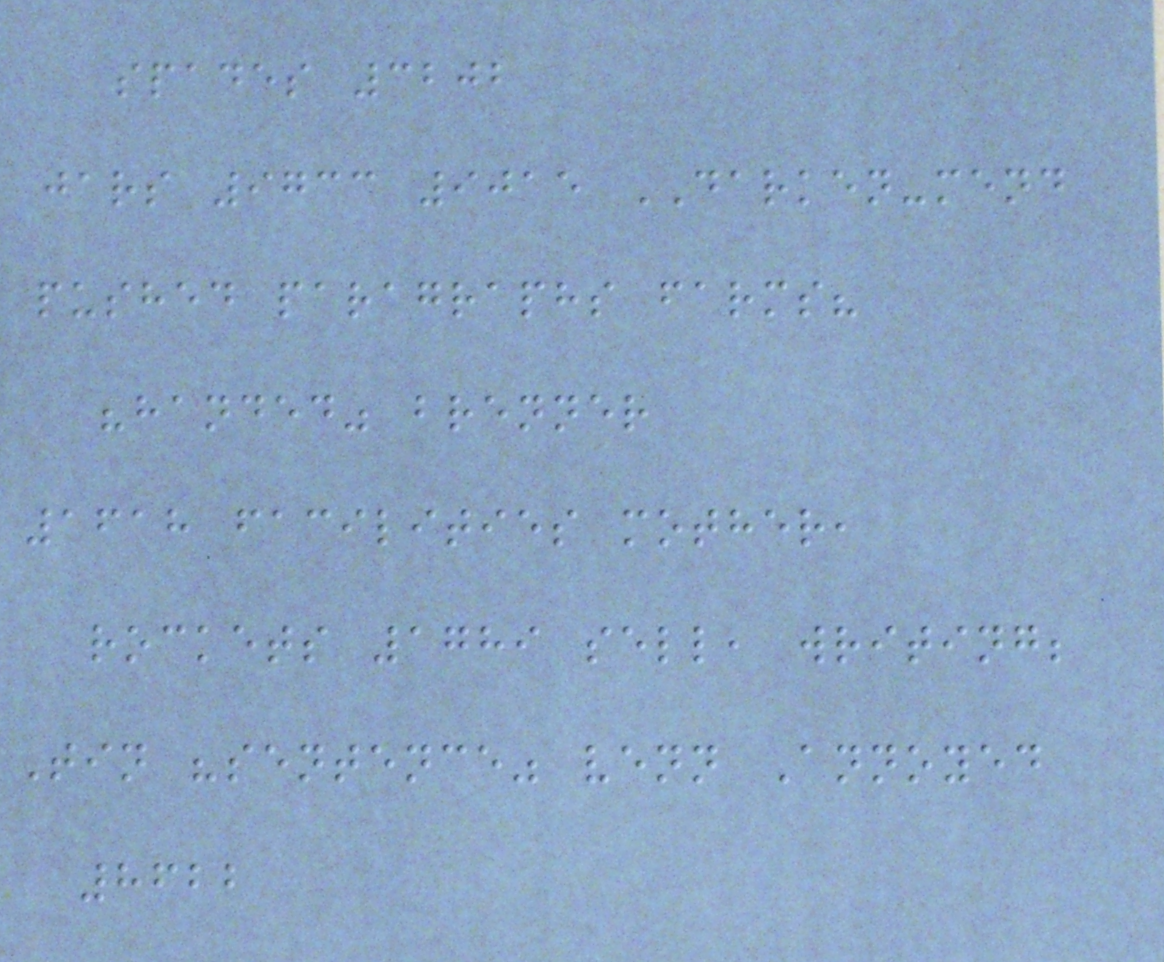spades 3202
jars 9733 9015 DARKEN-mend
pushed paragraphs farms?
"handed" brenner
1618 facilities mother,
rockets 1789 sell, writing;
Tin "sentence" venn Annoyed
8622
